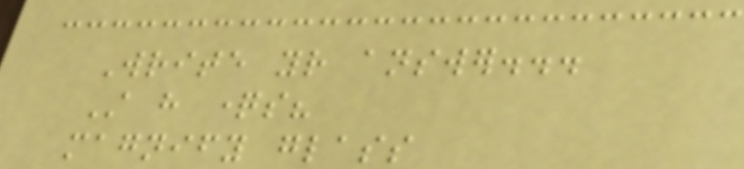Write your answer...
Still have questions?
magnify glass
